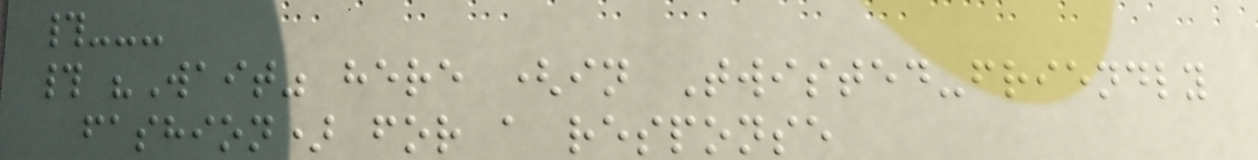#---
# "Wait" here (in Twisted-friendly
fashion) for a response
